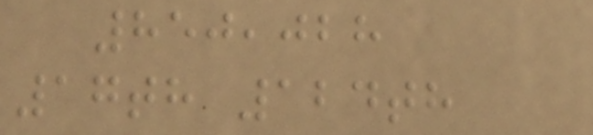850,028
17th 124th
